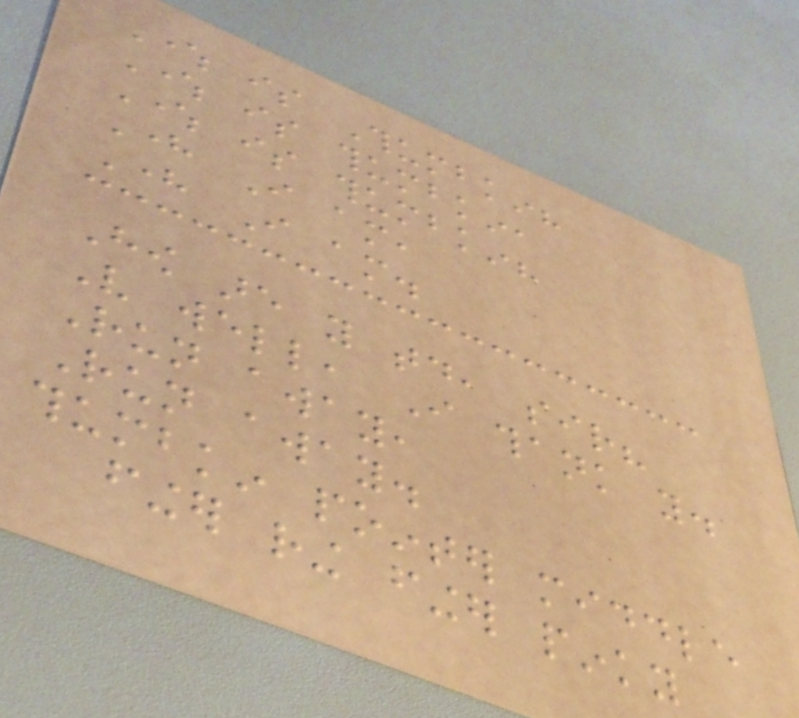Where is Thumbkin?
Where is thumbkin,
Where is thumbkin?
Here I am,
Here I am.
How are you today, sir?
Very well, I thank you.
Run away,
Run away.
thumbkin pointer middle
finger ring finger pinky
